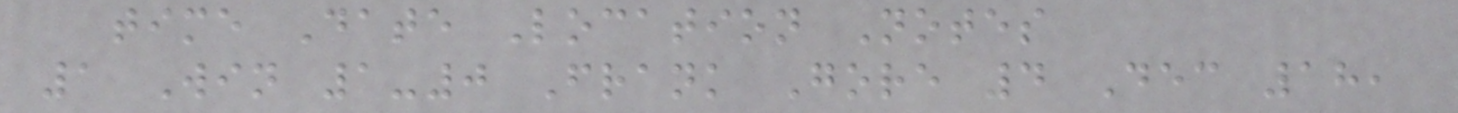time Date Location Notes
1 Win 1-0 Frank Gore 4 Dec 18,
